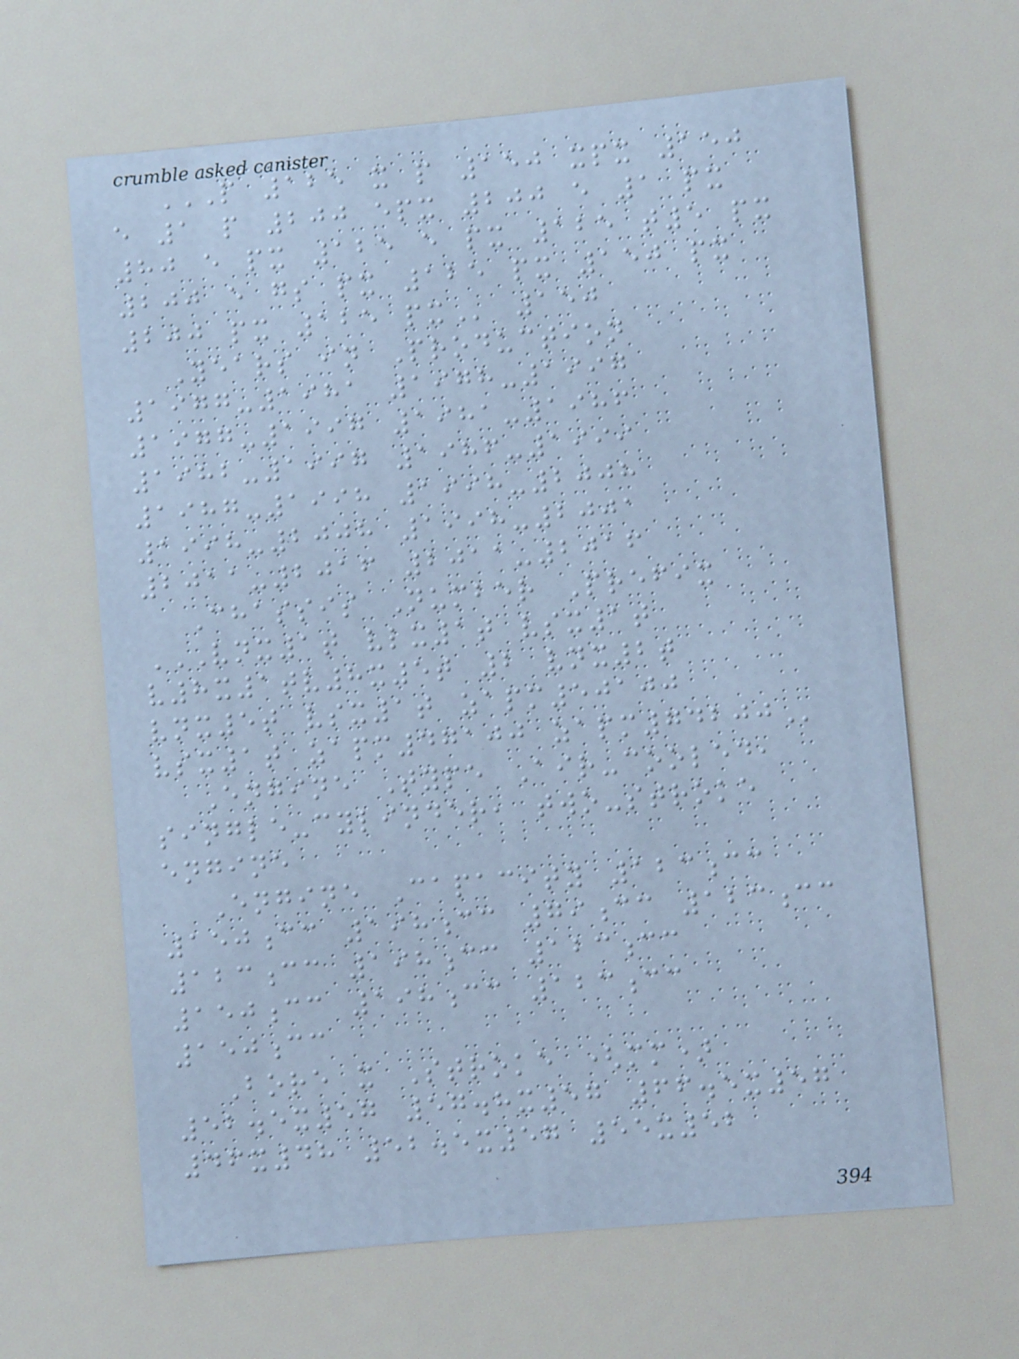P 125 X P 150 XPX 150
E 1 P 200 EPX 200 E 1 PX
80 E PX 125 E PX 125 T5 PX
200 E GS PX 125 PX 150 PX
200 PX 125 PX 150
Years in Production
1977-1981 1978-1997
1977-1997 1981-1986
1982-1997 1986-1999
1987-1998 1998-2008
1998-2008 1998-2001
2011-2016 2011-2016
Chassis Number Prefix
VNX1T VLX1T VSX1T
V8X1TV8X5T 2 VNX2T
VNX5T VSX1T ZAPM50100
VSX1T ZAPM47100 ZAPM74200
Engine Type Air-cooled,
single-cylinder, two-stroke
engine
Engine Capacity 123cc
150cc 198cc 79cc 123cc
123cc 198cc 123cc
150cc 198cc 123cc
150cc
Bore x Stroke (mm)
52.5x57 57.8x57 66.5x57
46x48 52.5x57 55x52
